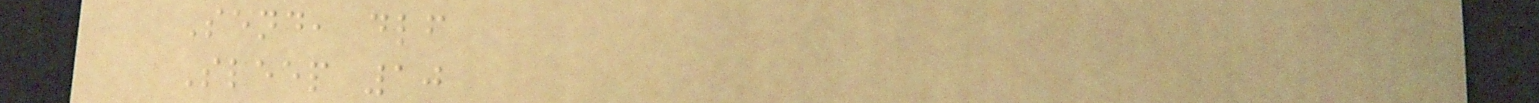Send, dlf
Sleep 10
